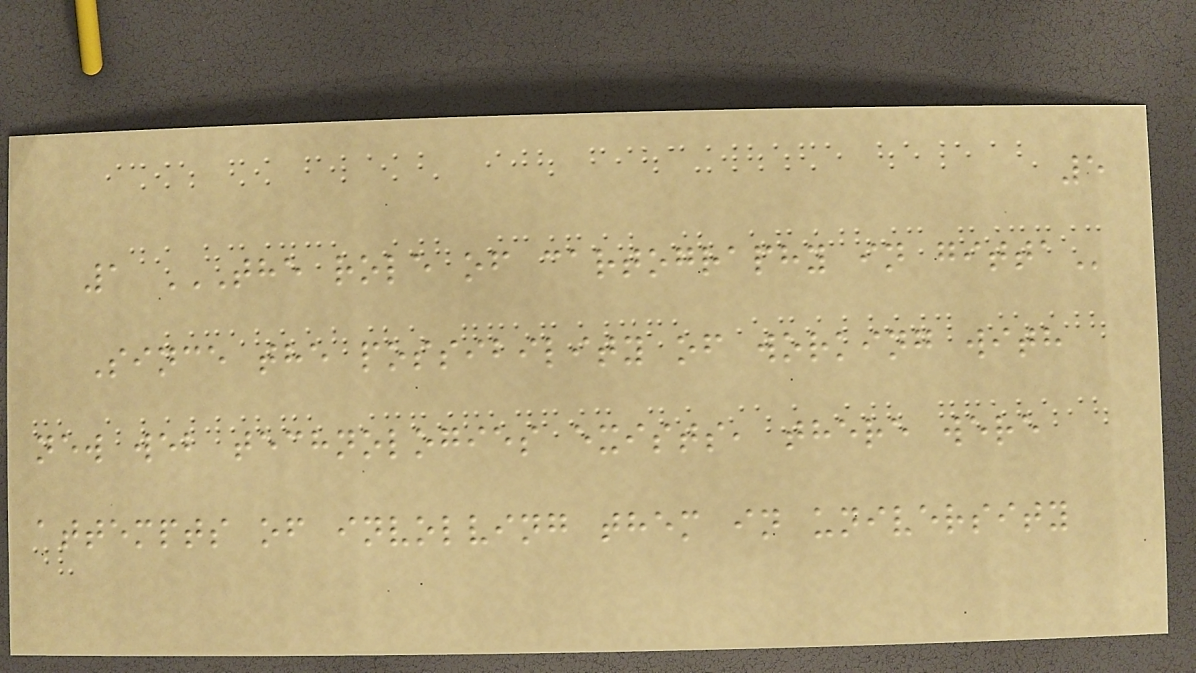5
1 THE ROLE OF CARTOGRAPHY IN GITTA
Since the possibility of working with
new web technologies exists, there were
attempts of involving them in university
